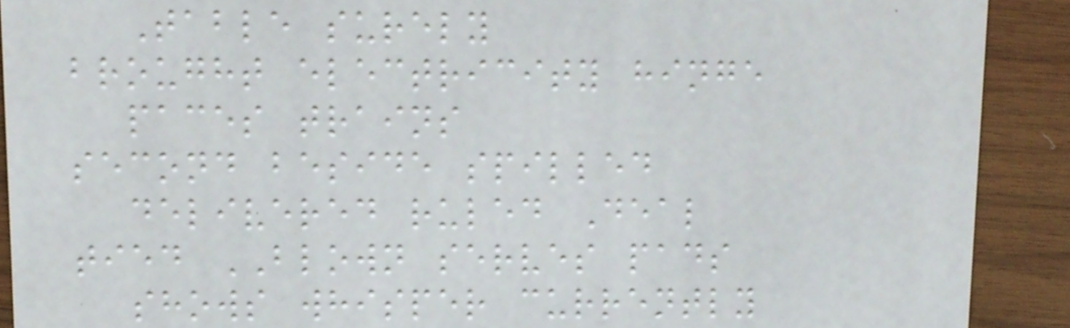Table surely
brought electricity hinge
paces trains
second beside spilled
delivered ruled Deal
tied BLOWN serves pads
shows whisper currently
